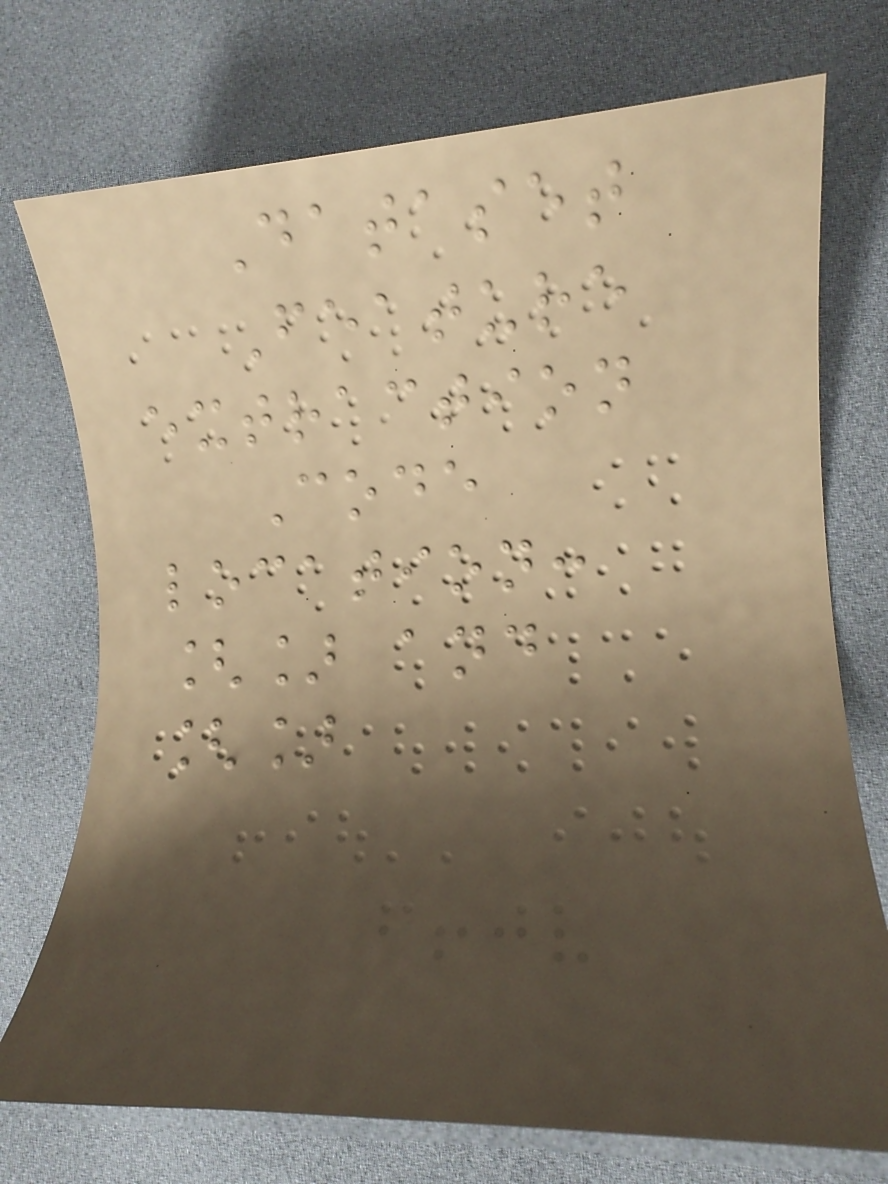Dataset
Feature
extraction
Code
location:
[] and
[]
